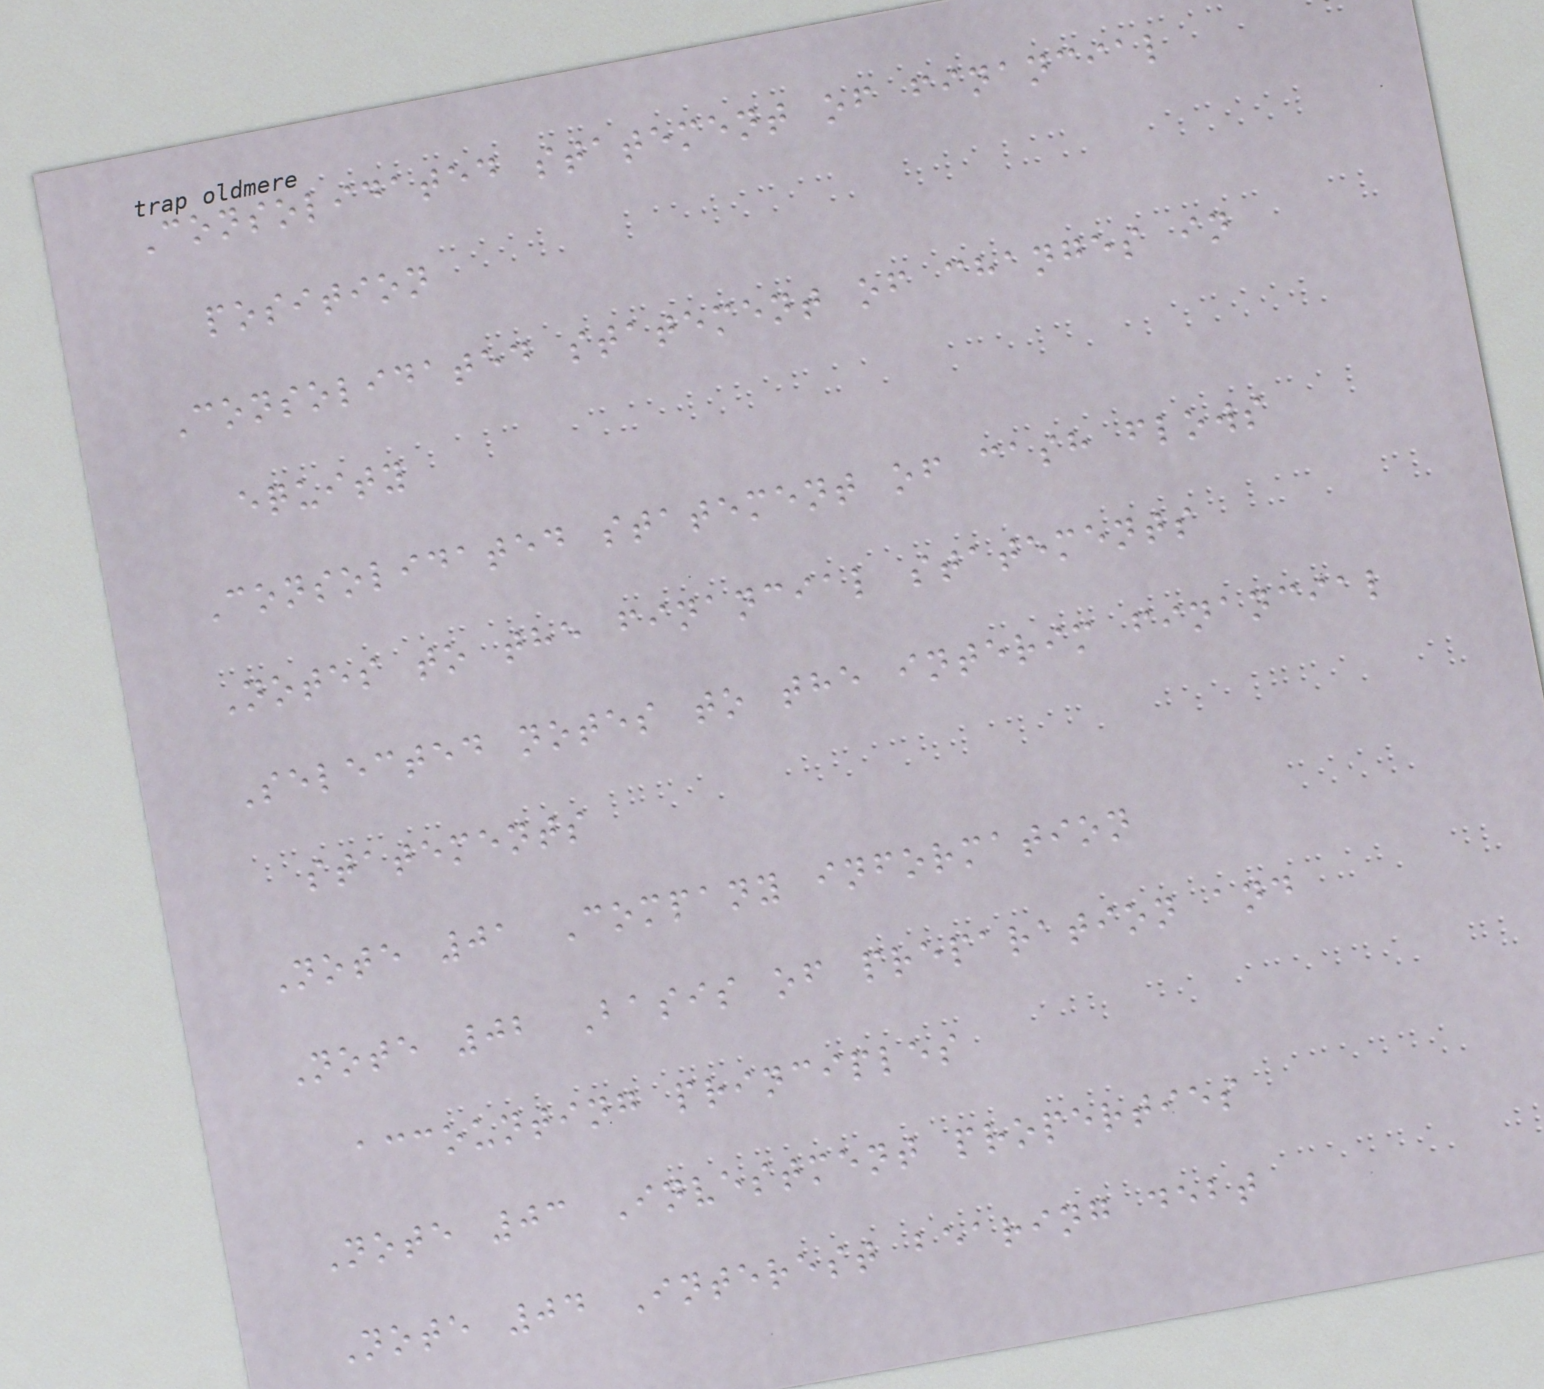Consolidated statement of financial
position
Consolidated statement of changes in
equity
Consolidated statement of cash flows
Notes to the financial statements
Selected notes to the interim financial
statements
Note 01 Company information
Note 02 Basis of preparation and
accounting principles
Note 03 Investment properties
Note 04 Interest bearing debt
